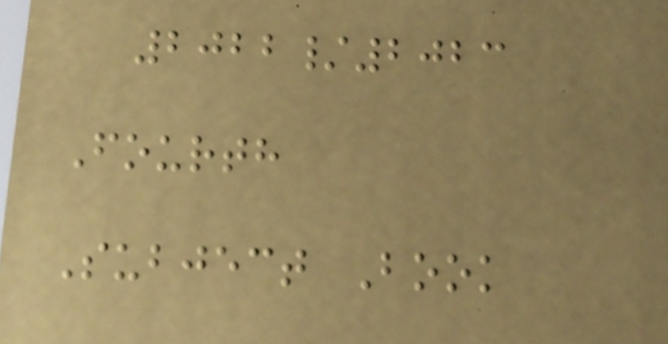2022/2023
Fourth
Subject Book
